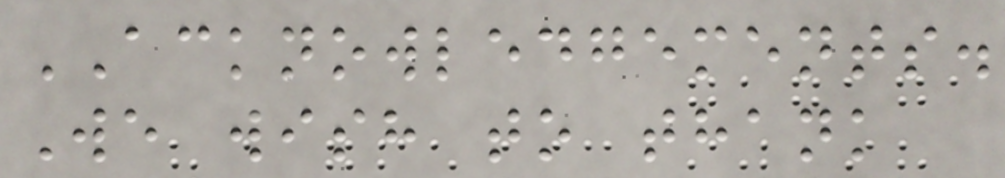ACKNOWLEDGEMENTS.
We wish to thank
